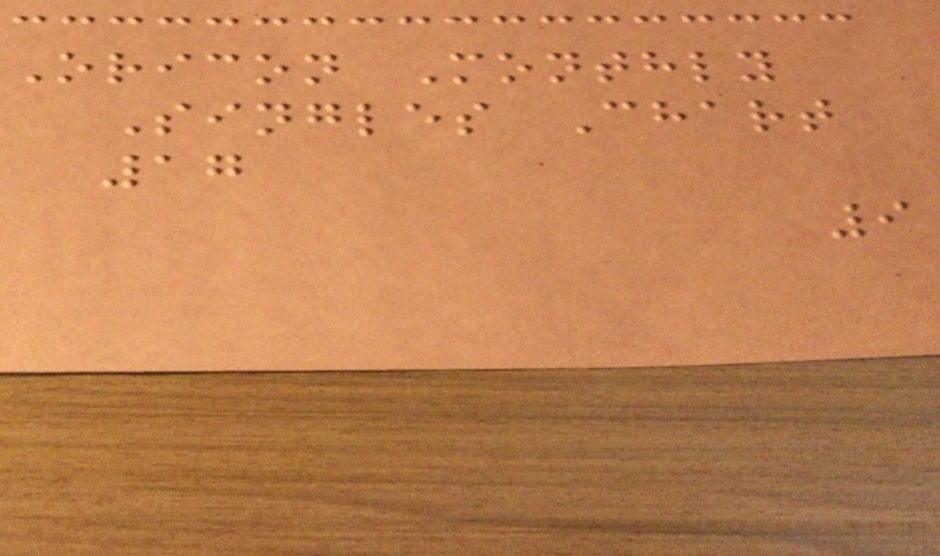Oricon Monthly
Singles Chart
17
9
